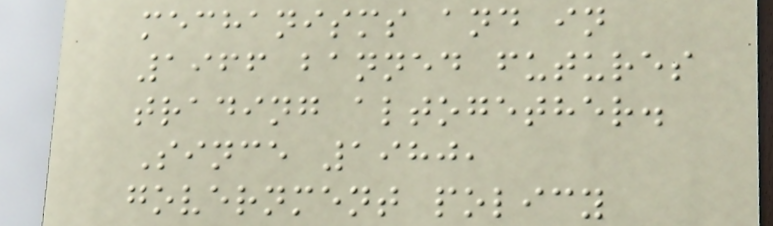mechanisms and in
1966 banned futures
trading altogether.
Since 1980,
government policy
